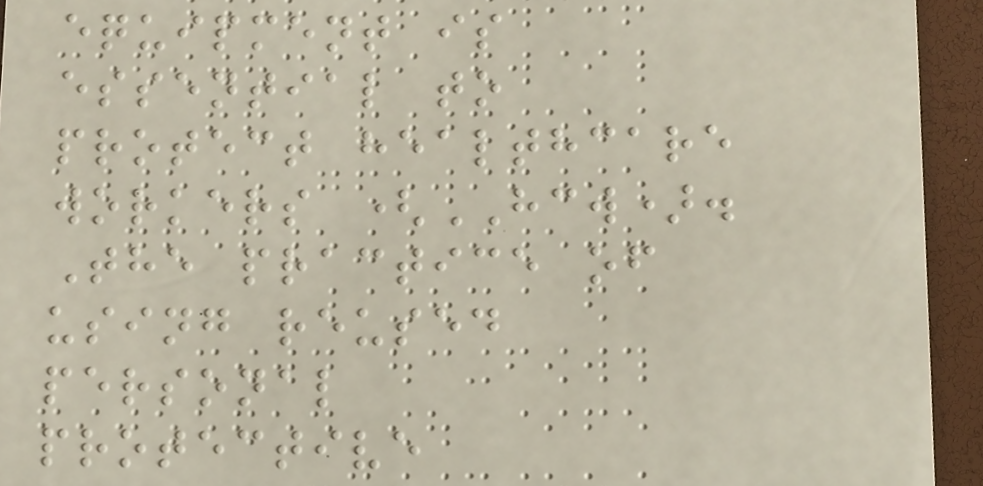equipment is
essential to
protect healthcare
workers (HCW).
The practice of
using reused
personal
protective
